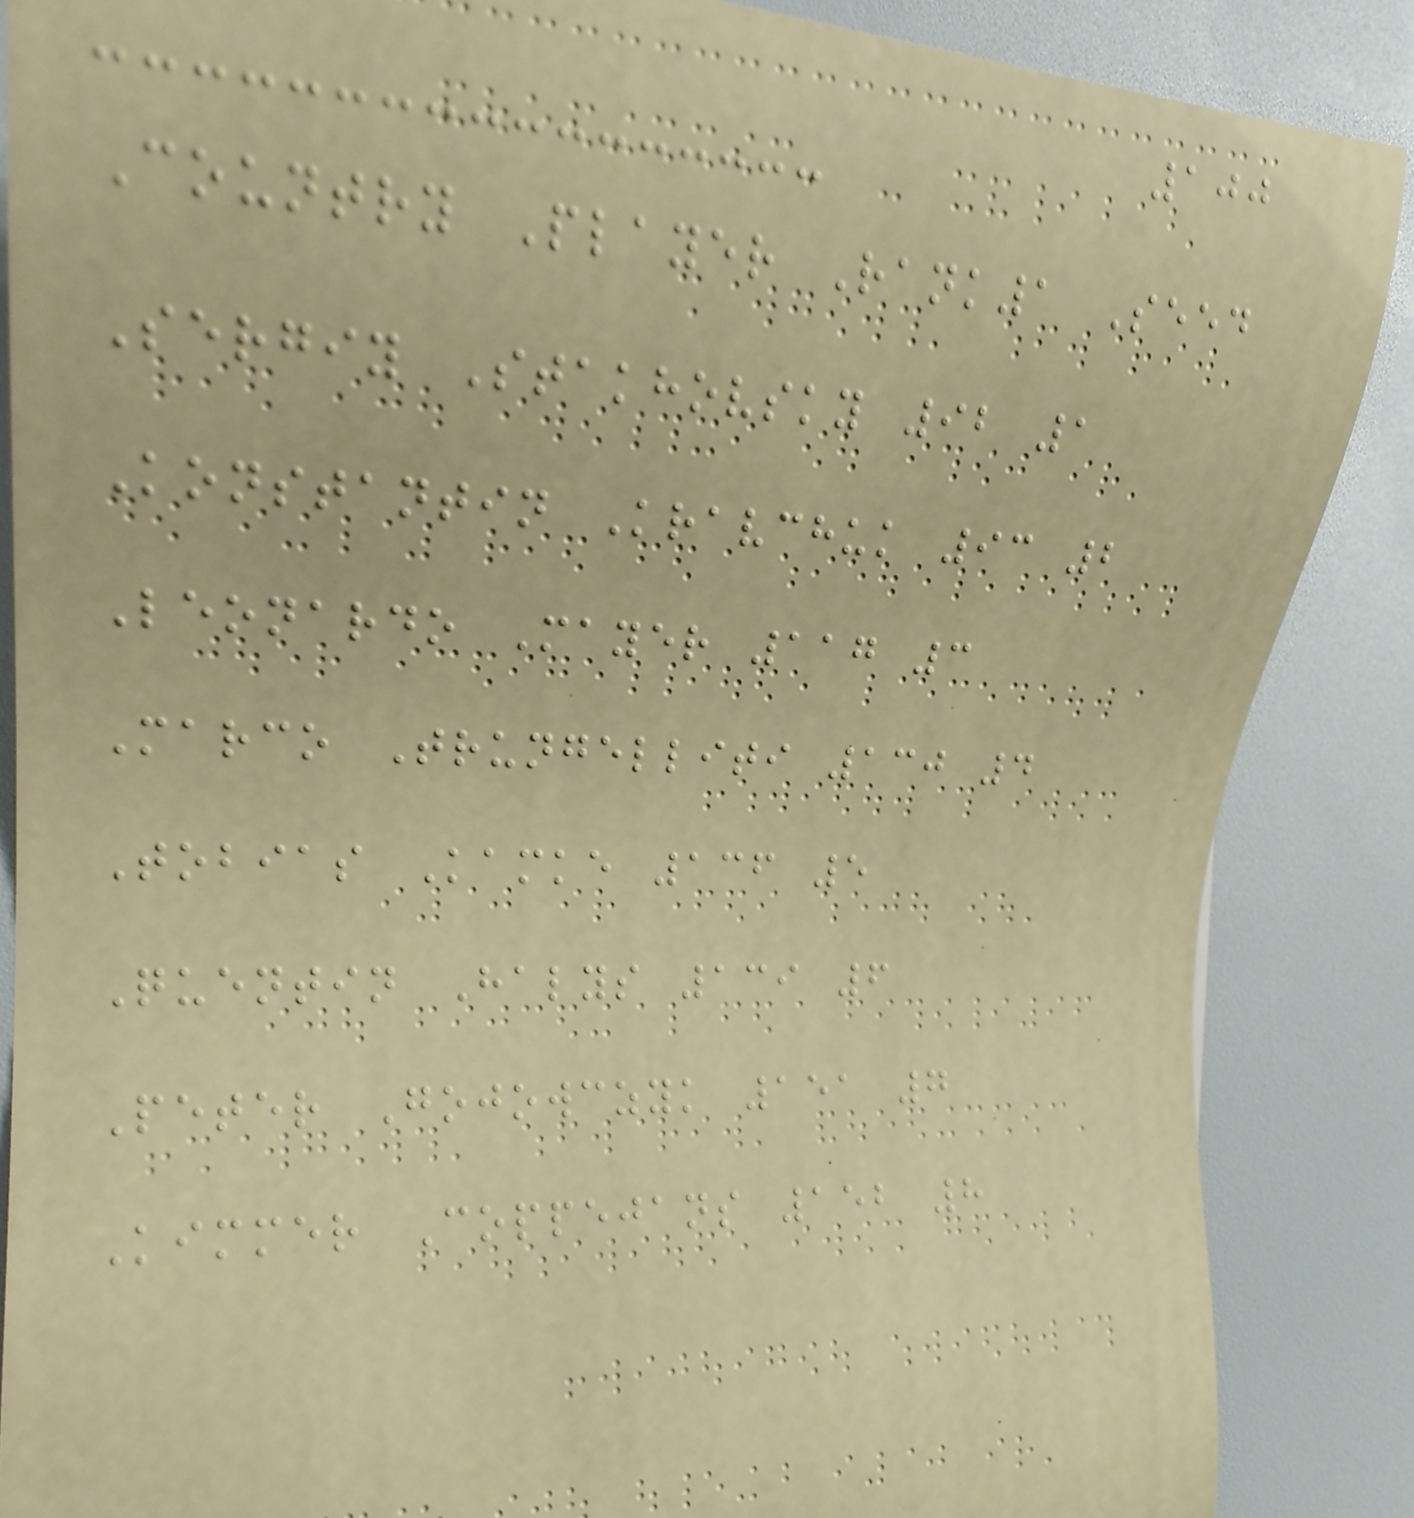100
Country Player Rank1 Seed
Sergiy Stakhovsky 92 1
Konstantin Kravchuk 93 2
Leonardo Mayer 117 3
Marco Trungelliti 130 4
Tobias Kamke 136 5
Quentin Halys 139 6
Peter Gojowczyk 151 7
Kimmer Coppejans 152 8
